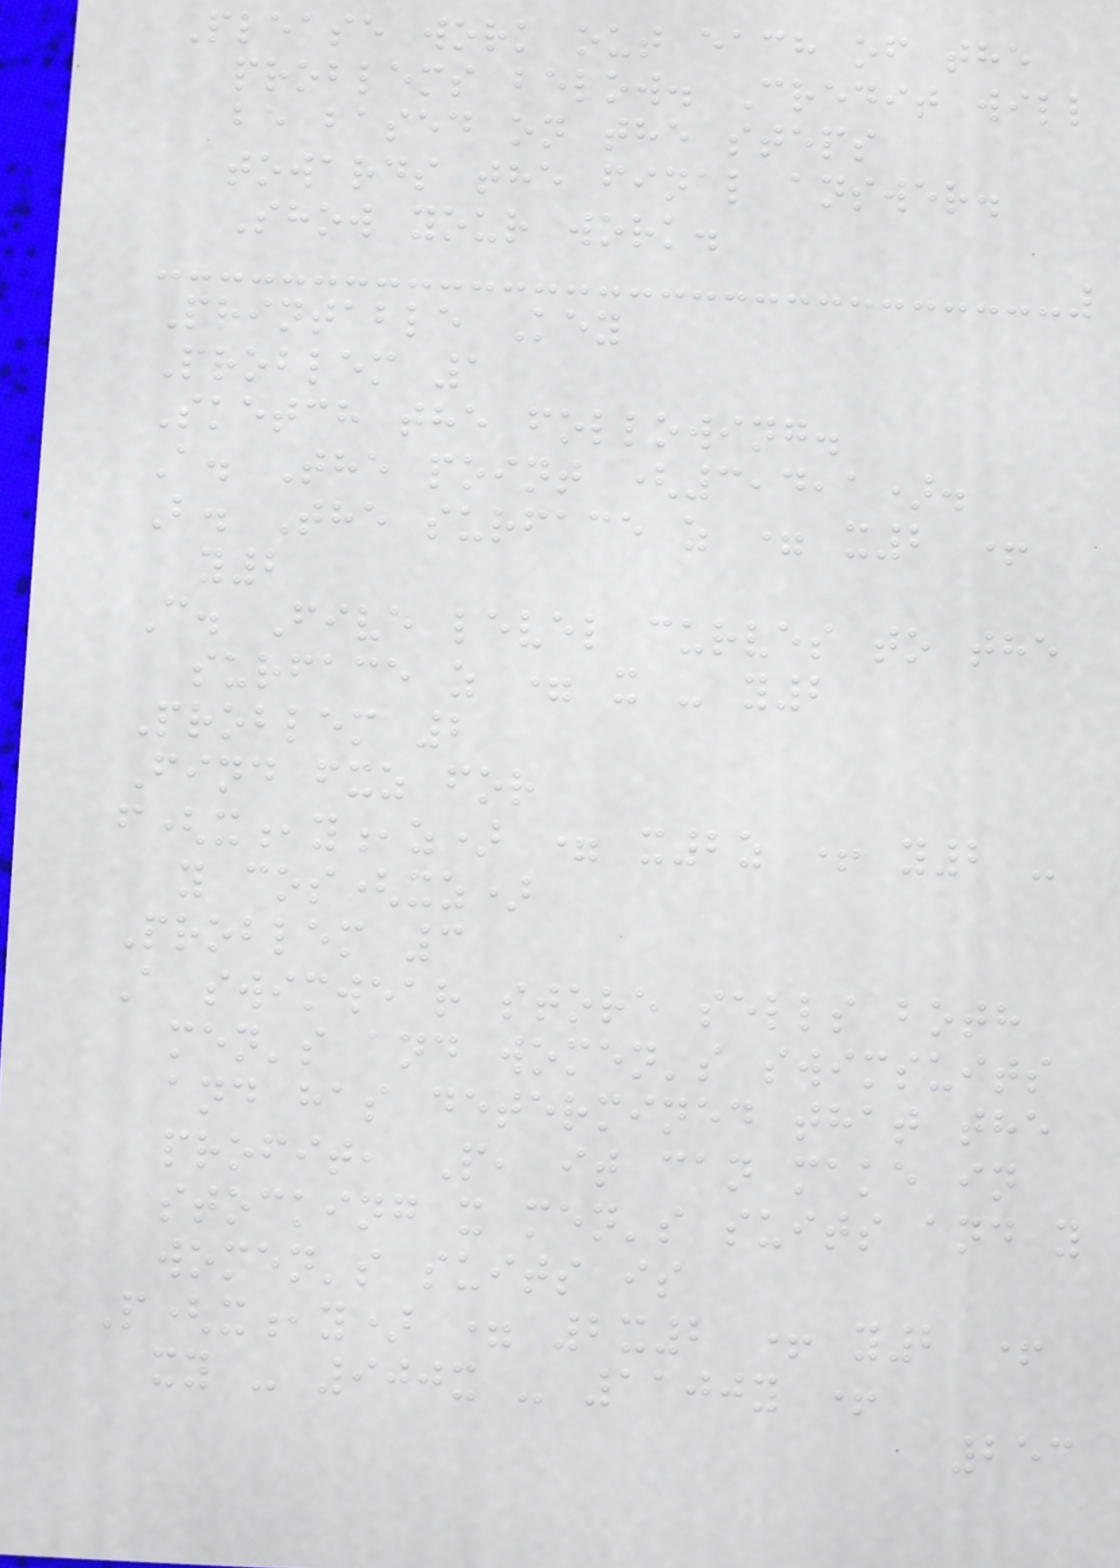Please work out each of the
problems below. Credit will
be based on the steps
towards the final answer.
Show your work.
Printable Key
Problem 1
Sketch the following.
A. The point (3,4,1).
B. The surface z = x2 +
y2
C. Five level curves to the
surface z = x - y2
Problem 2
Find fxz for
f(x,y,z) = x2z + y2 -
y cos(xz)
Problem 3
A swimwear store sells both
men's and women's swimsuits
and has determined that the
profit, P, it can make in
stocking x men's suits and y
women's suits is
P(x,y) = 2x2 + y2 +
xy - 900x - 1100y +
253
